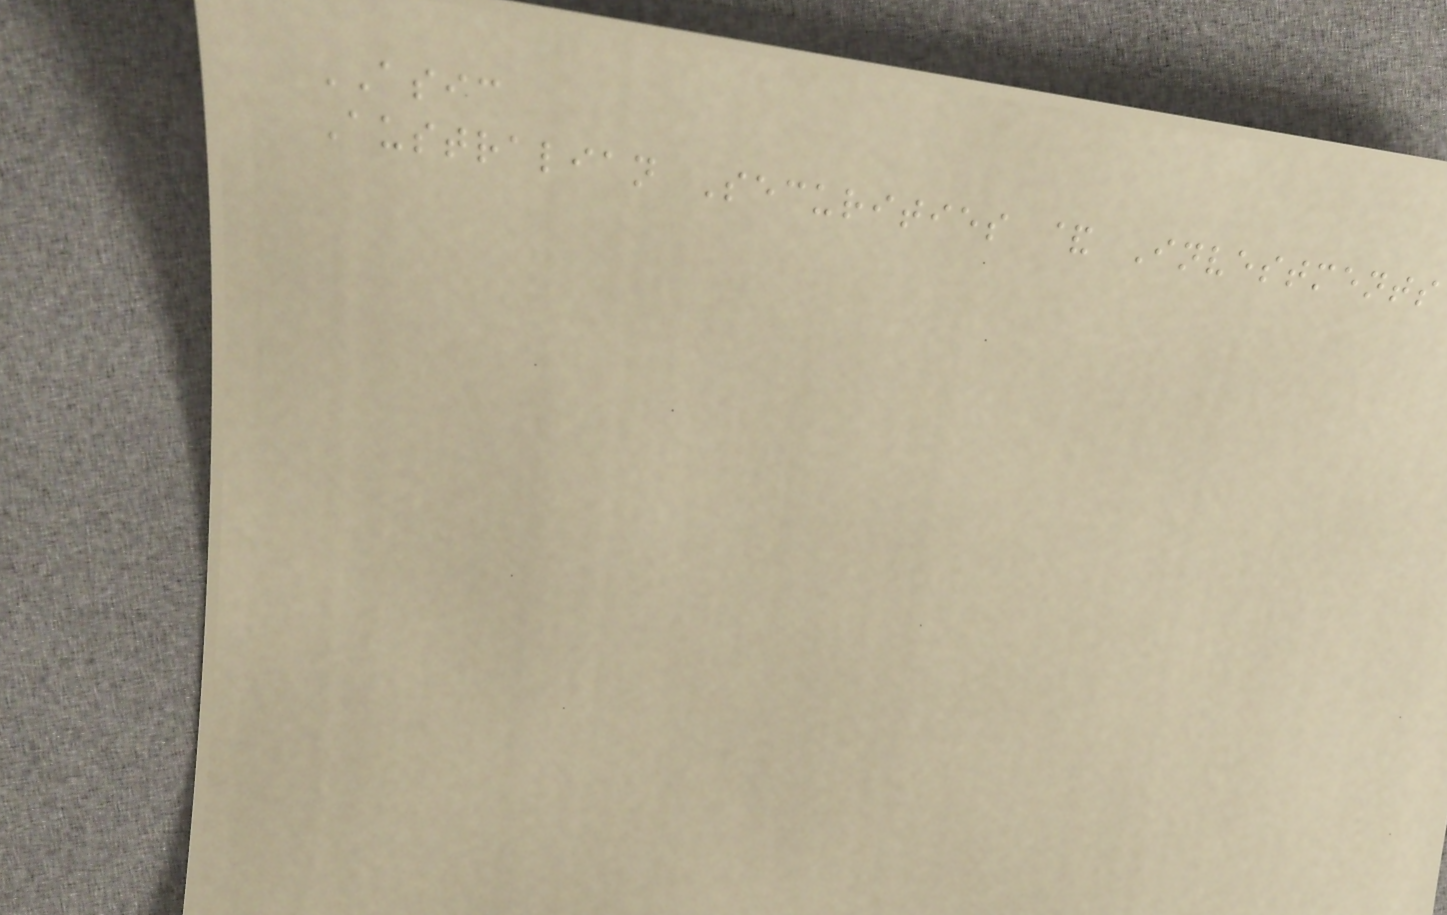ASIC
Australian Securities & Investments
